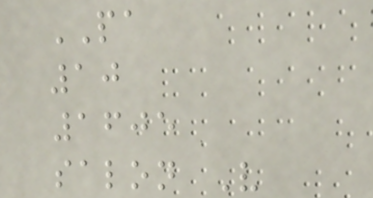PA
10
1605
salon V
